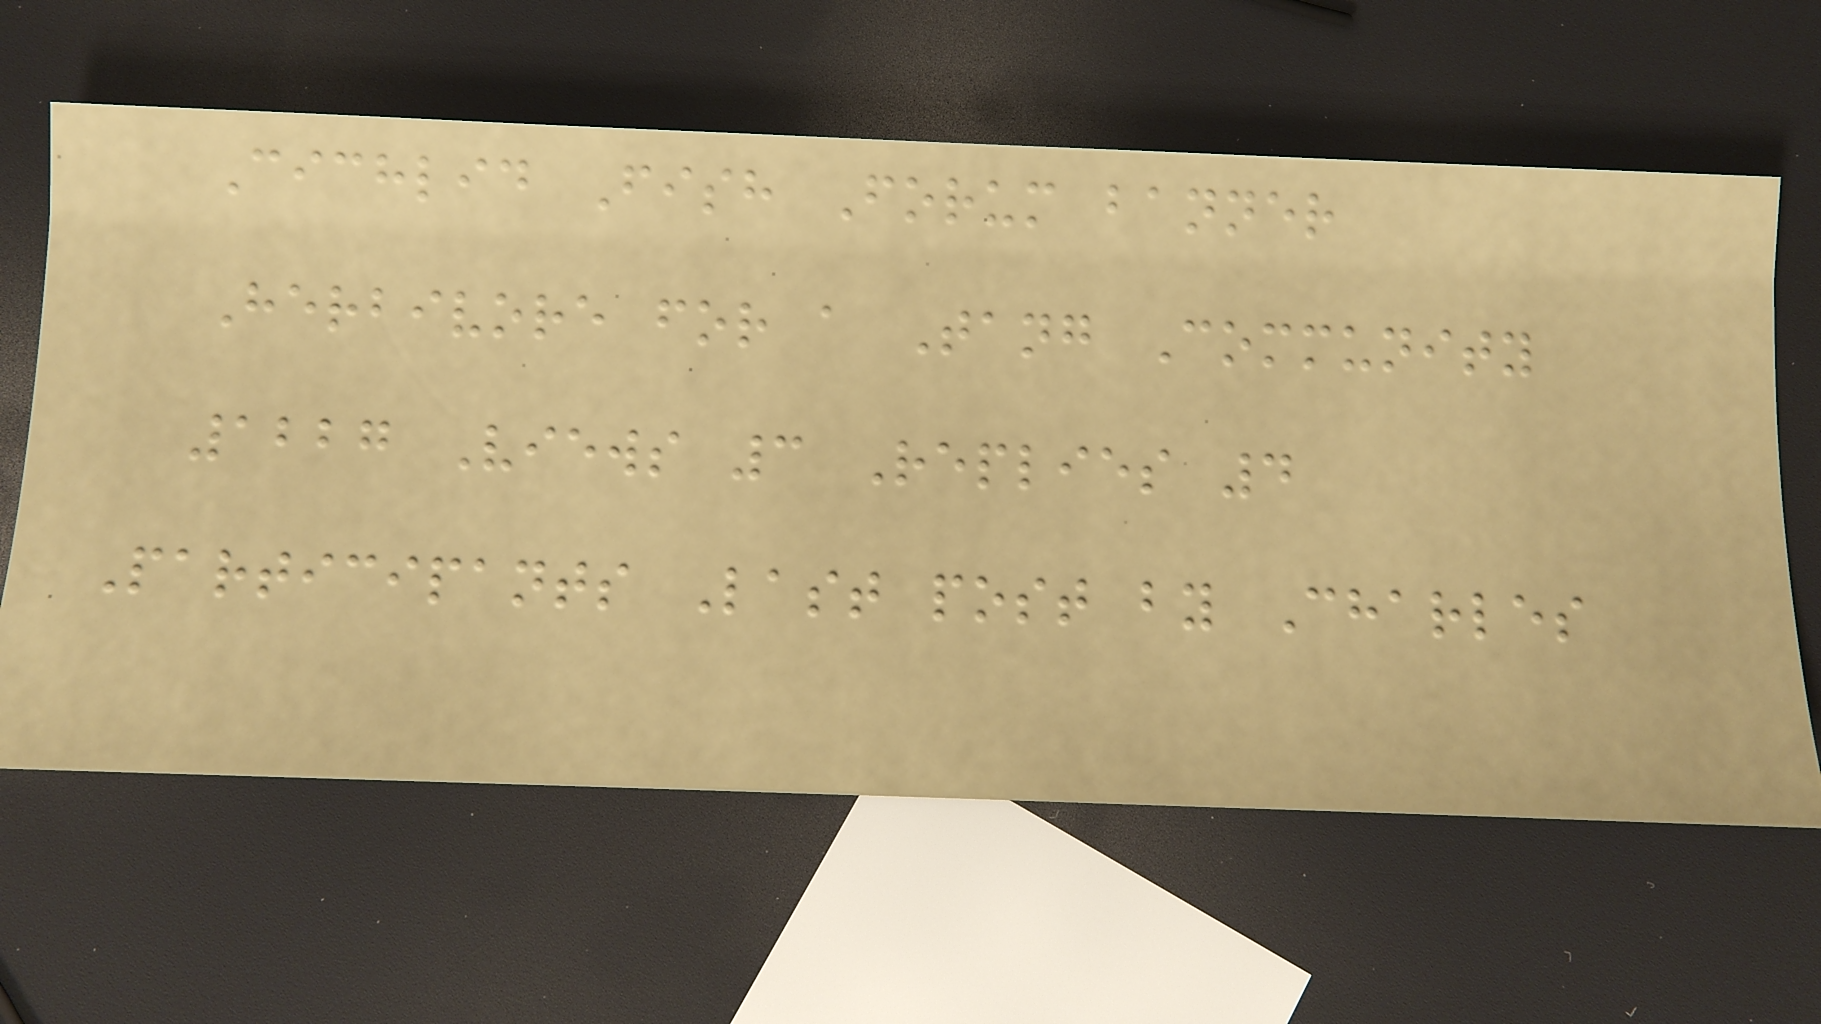Cichlid Fish Forum banner
Herbivore for a Tang Community
1227 Views 3 Replies 4
Participants Last post by Charles
